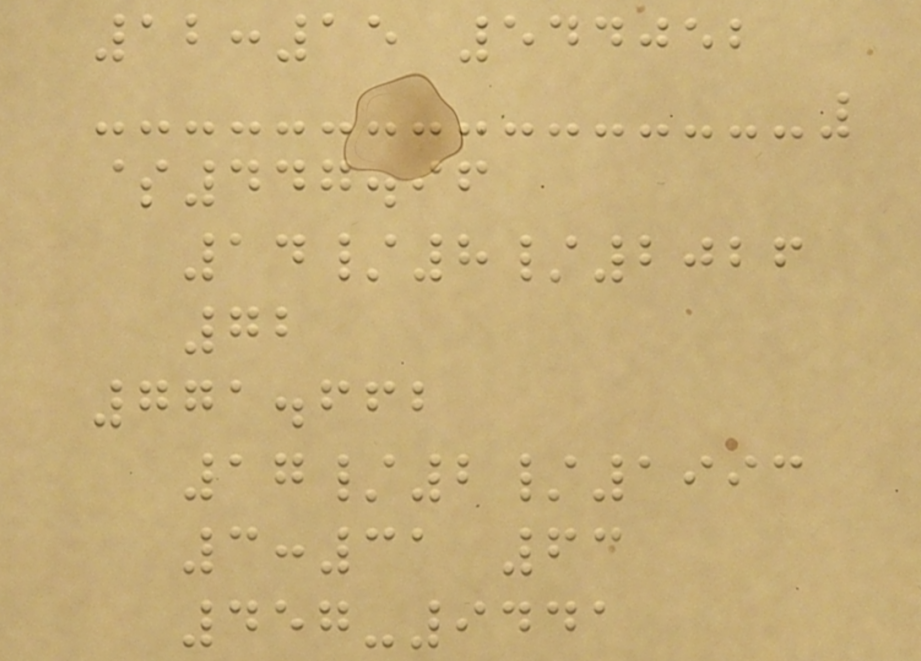12:15 544052
$447.96
14/8/2026
72
771.662
17/2/1993
3:31 63
457-9441
